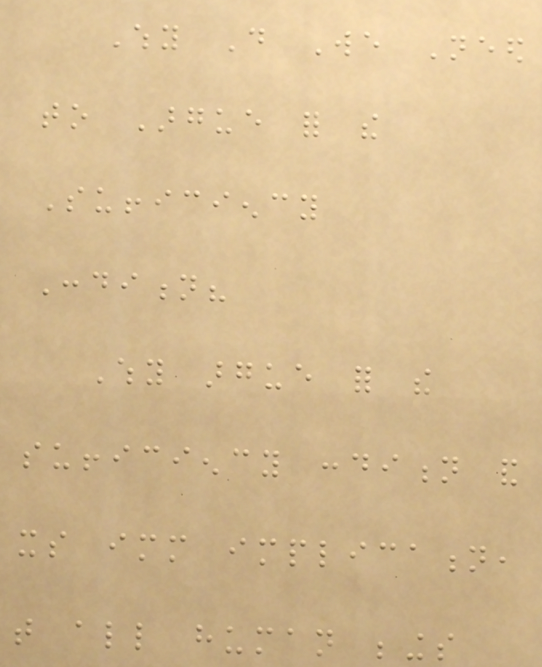Why Do We Need
to Argue for the
Sufficiency
Condition?
Why argue for the
sufficiency condition and
its immediate implication,
that all human beings
